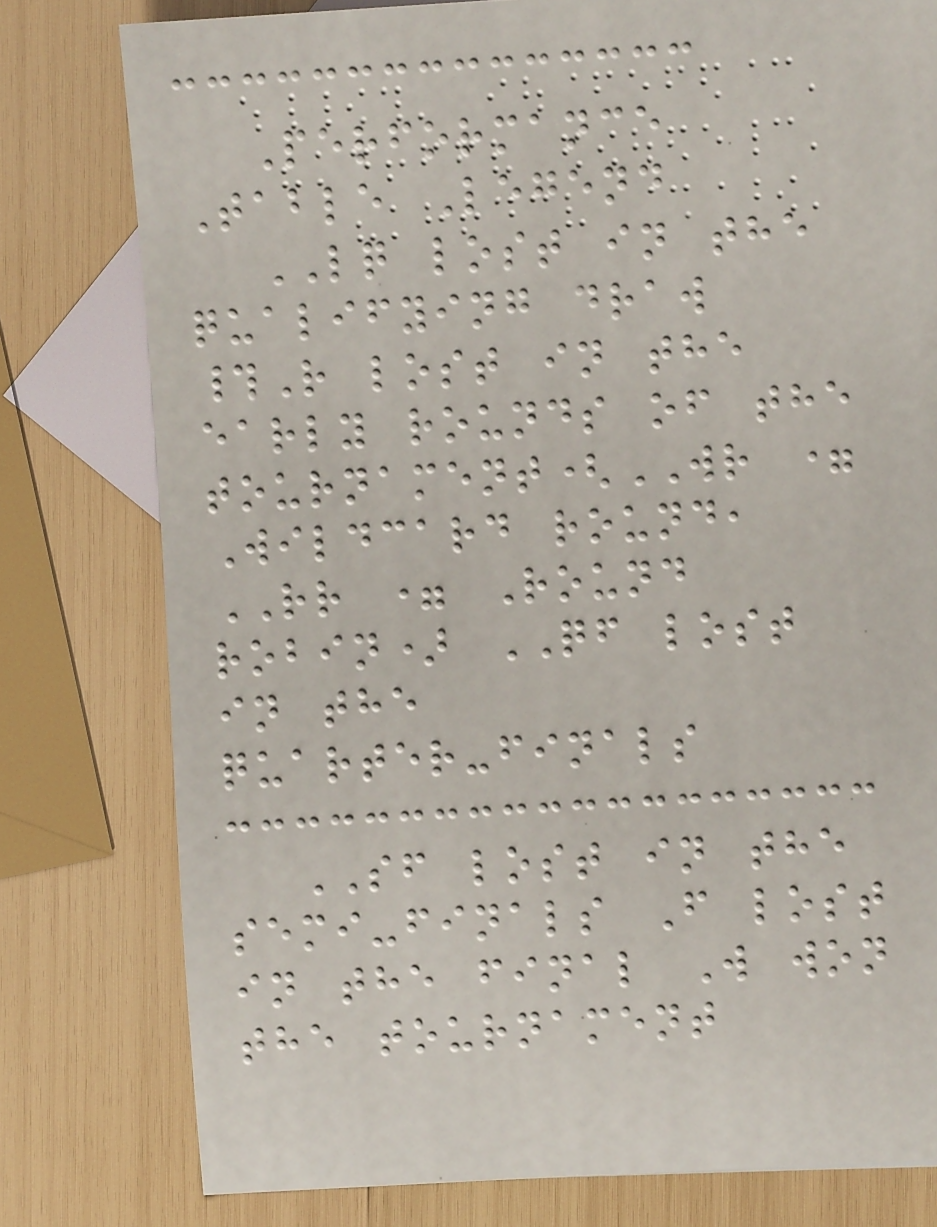Performance
Table Legend
LQ lost in the
qualifying draw
#R lost in the
early rounds of the
tournament(WR =
Wildcard round,
RR = Round
robin) QF lost
in the
quarter-finals
SF lost in the
semi-finals F lost
in the final W won
the tournament
